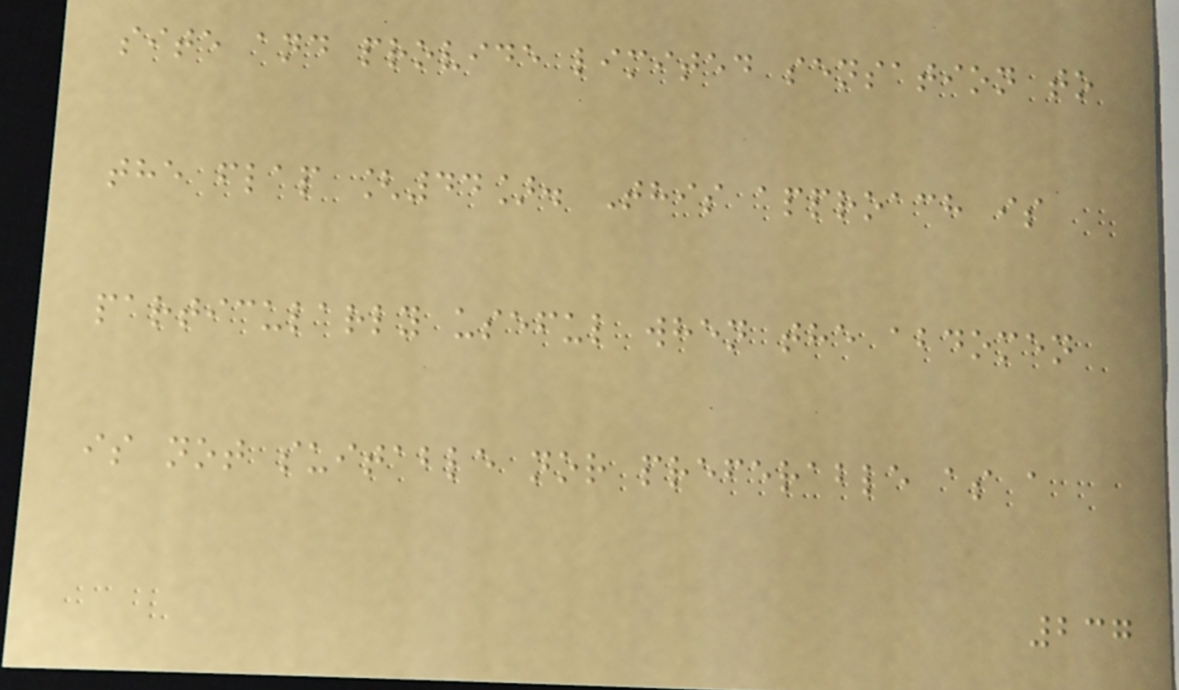site and provide limited sensation to
the flap [44]. This approach is
particularly useful when the abdomen
is not suitable nor preferable as a
237
